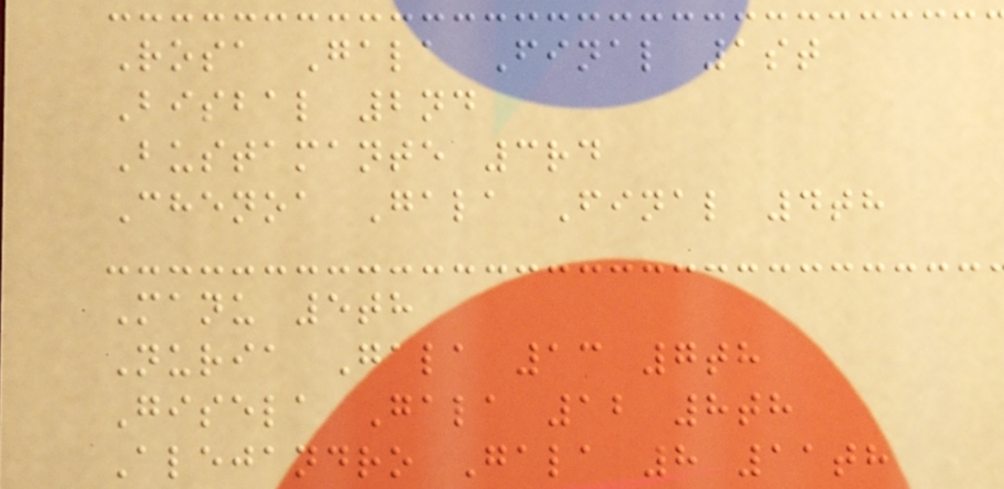Rosa Gala Final 1st
Bisbal 2nd
Bustamante 3rd
Chenoa Gala Final 4th
Manu 5th
Nuria Gala 13 7th
Gisela Gala 12 8th
Alejandro Gala 8 11th
